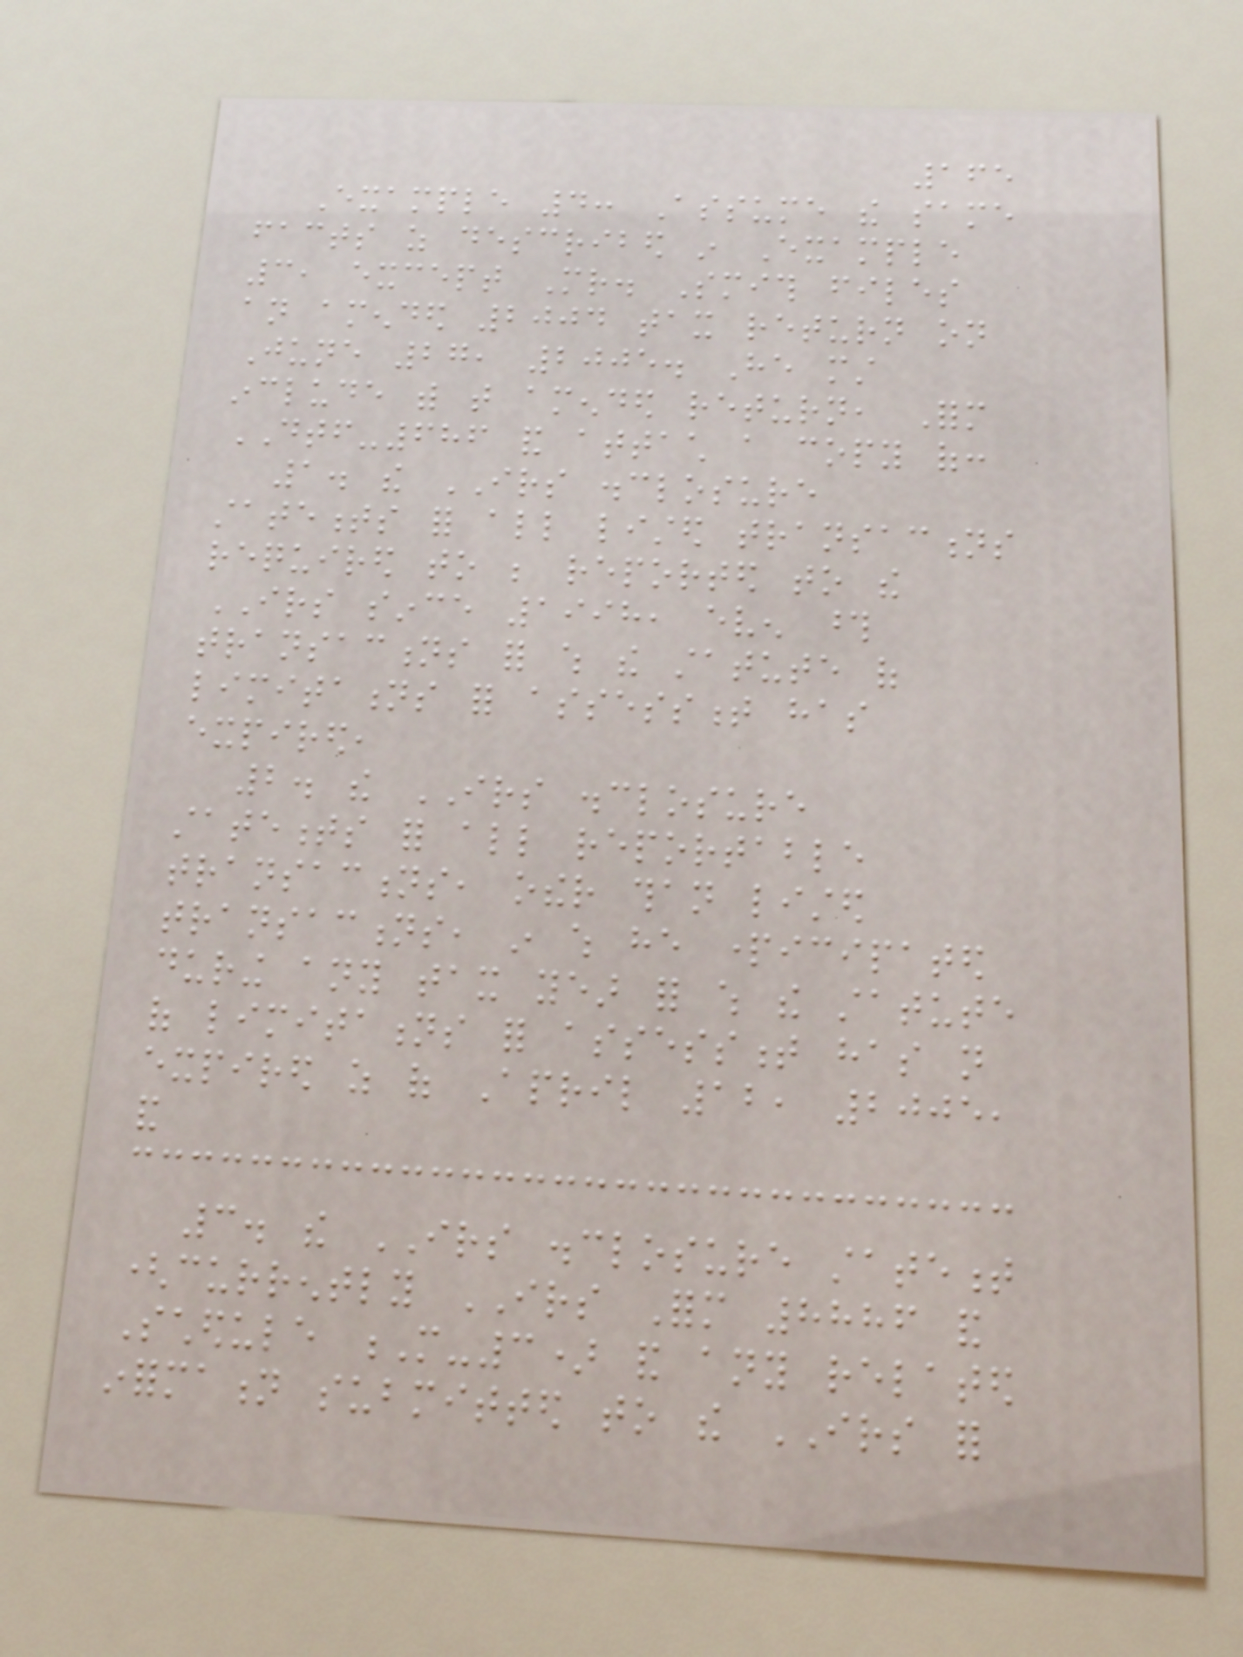165
Example 4: Assume the same
facts as described in Example
3, except Mr. Smith files
an amended 2004 tax return on
June 27, 2005. He must
include with that amended return, Form
DTF-686 and attach a copy of:
1. the IRS disclosure
statements for all listed transactions
required to be reported to the
IRS since 1998, even those
transactions for which the statute of
limitations for assessment has
expired,
2. the IRS disclosure
statements for all reportable
transactions, other than listed
transactions, in which he participated
during any tax year for which the statute
of limitations for assessment has not
expired as of April 12, 2005,
and
3. the IRS disclosure statement
(currently IRS Form 8886 and
Schedule M-3) and any related
information submitted to the IRS for
